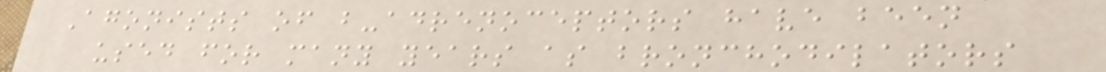Agonists of b-adrenoceptors have been
used for many years as bronchodilators
